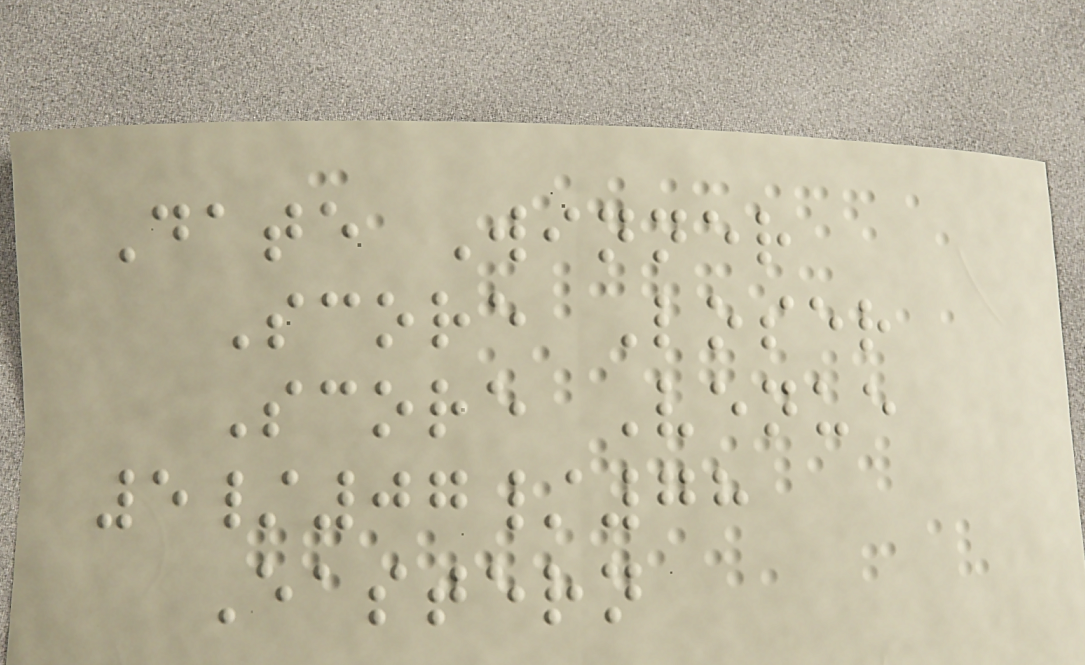Date Winner
Score Loser
Score Venue
5/07/78
Eastern
